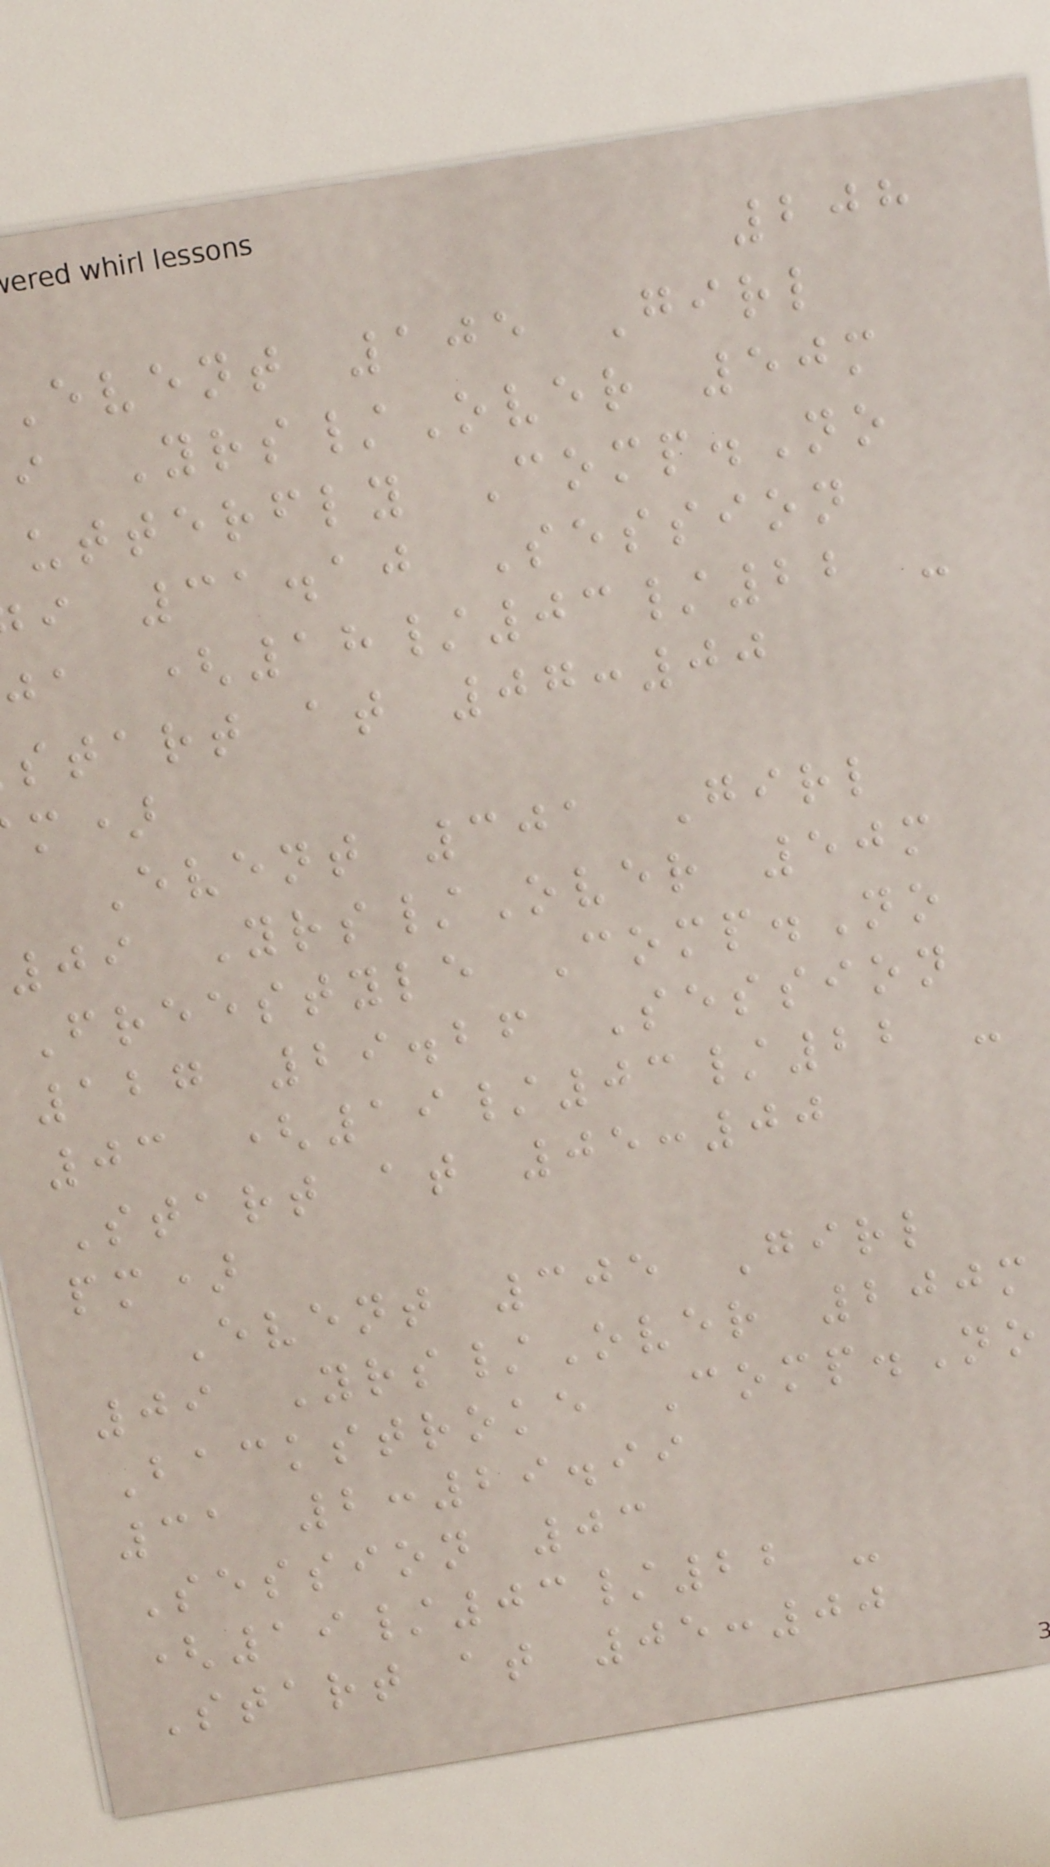208
event 105 Girl
i Yrs/Over 50m
utterfly Comp.No
i 31.10 Session
ja (18/03/22 -
start at 07:00
Event 301 Girl
09 Yrs/Over 50m
Freestyle Comp.No
127 29.26 Session
03 (19/03/22 -
Start at 05:00
pm)
Event 305 Girl
09 Yrs/Over 200m
Backstroke Comp.No
31 2:29.99
Session 03
(19/03/22 -
Start at 05:00
